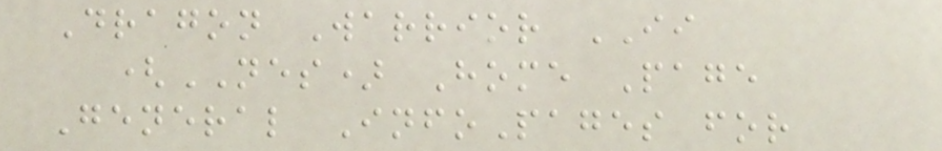Dragon Warrior II
(NES) Home Page
General InfoPages for
